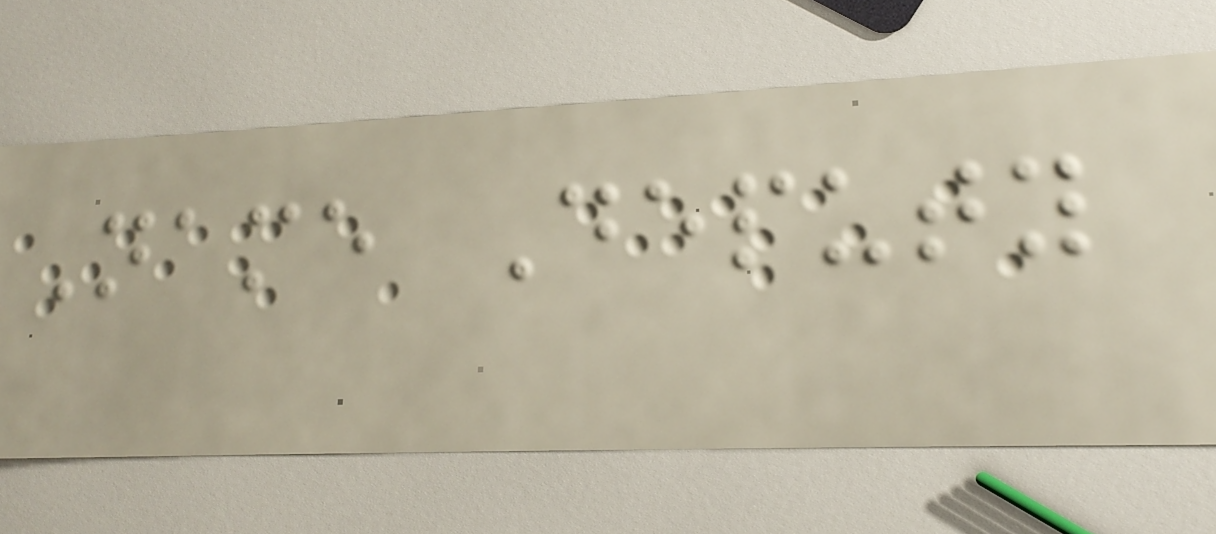Name Deputy
